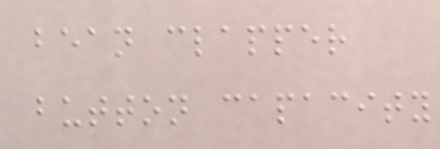bean clapper
button capacity
